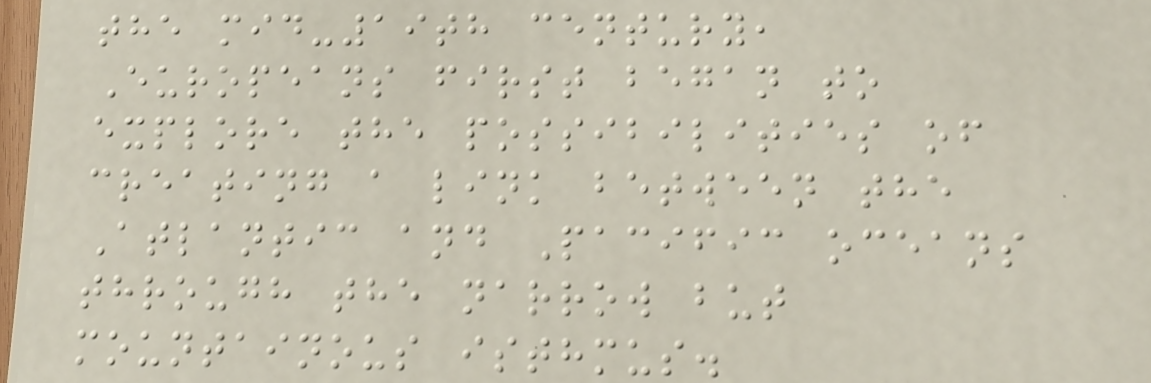the mid-19th century,
Europeans first began to
explore the possibilities of
creating a link between the
Atlantic and Pacific oceans
through the narrow but
mountainous isthmus.
